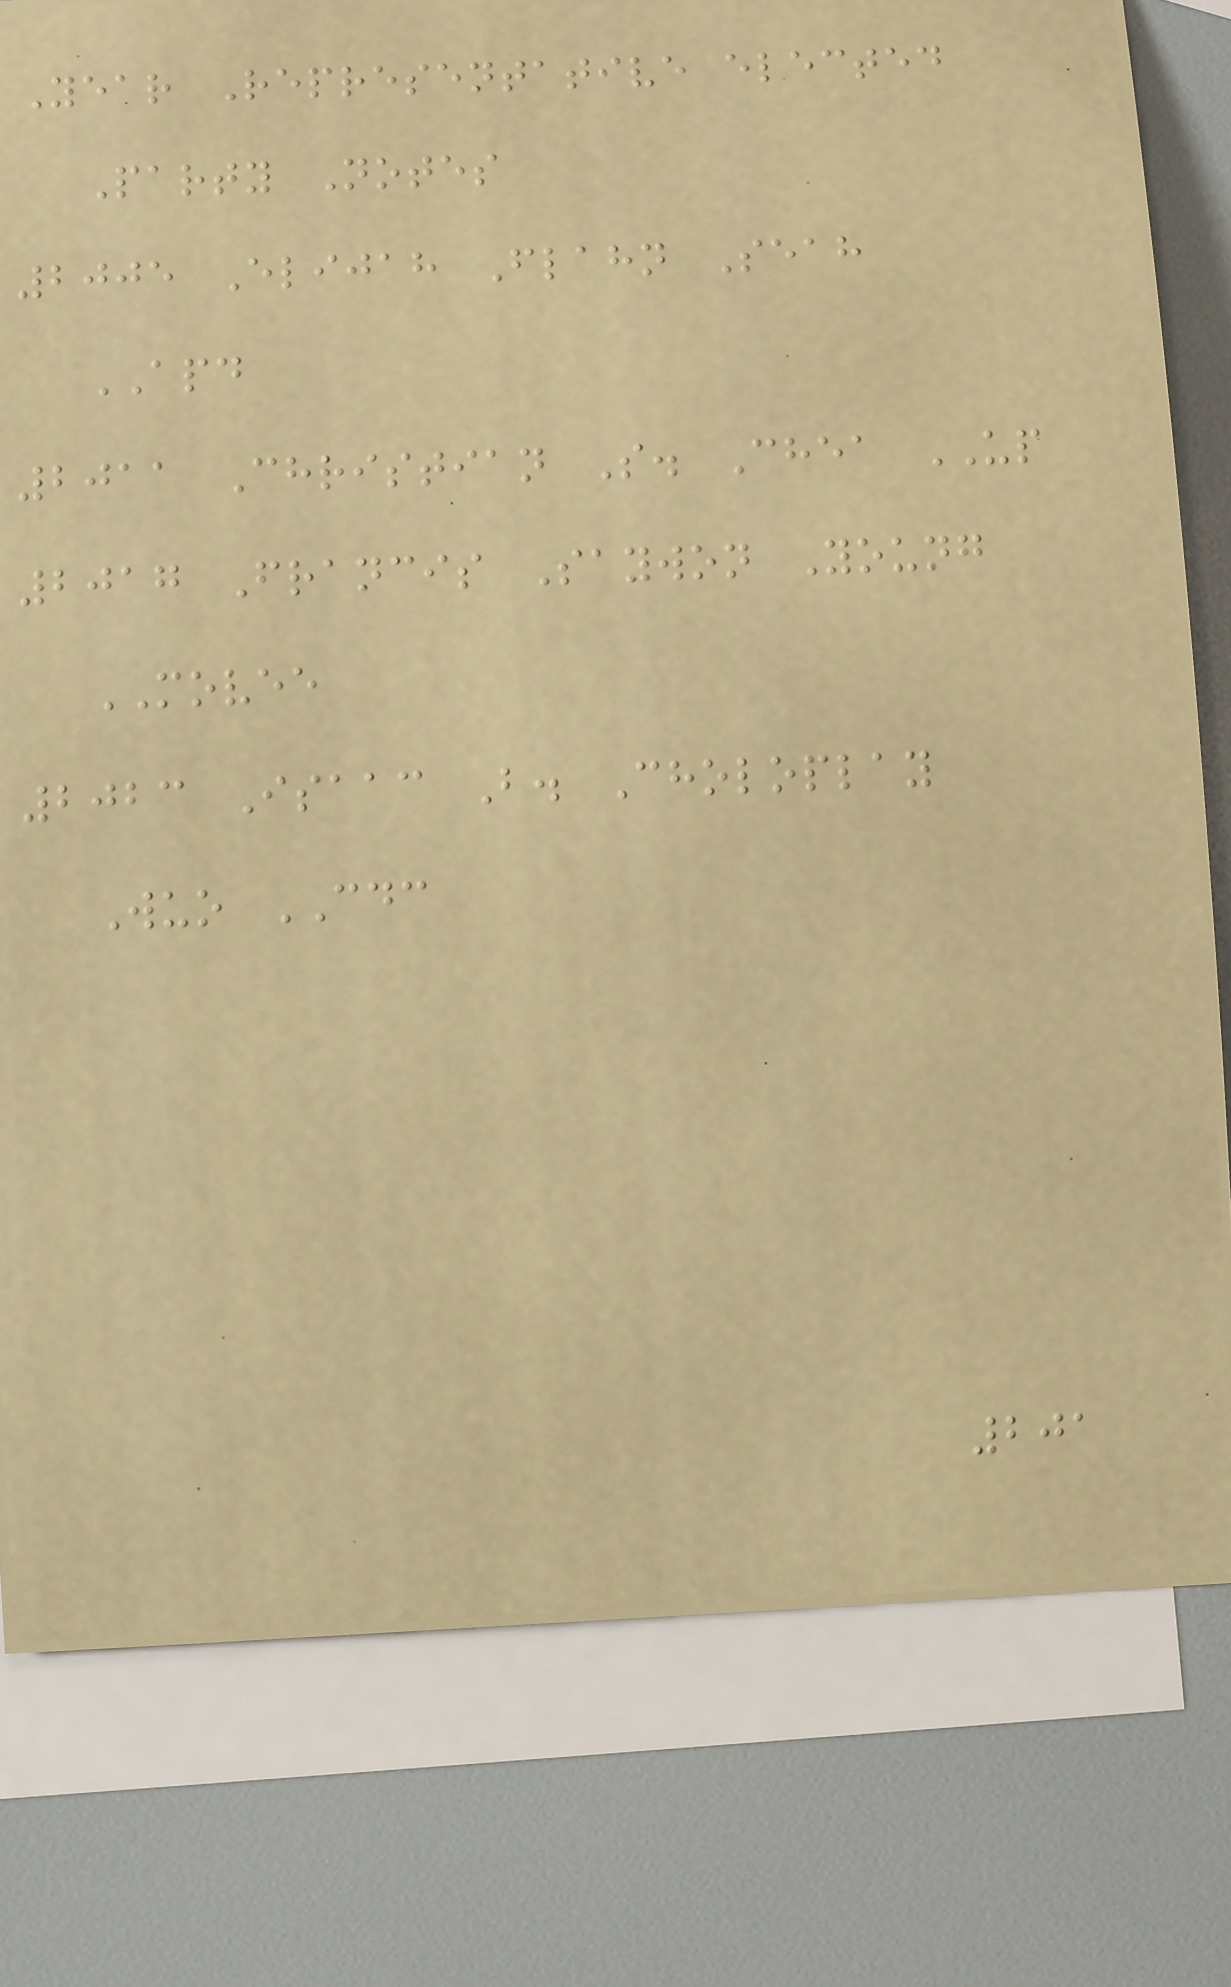Year Representative elected
Party Notes
2005 Elijah Flahn Seah
APD
2011 Christian S. Chea UP
2017 Francis Saywon Young
MOVEE
2023 Isaac B. Choloplay
Wuo CDC
201
